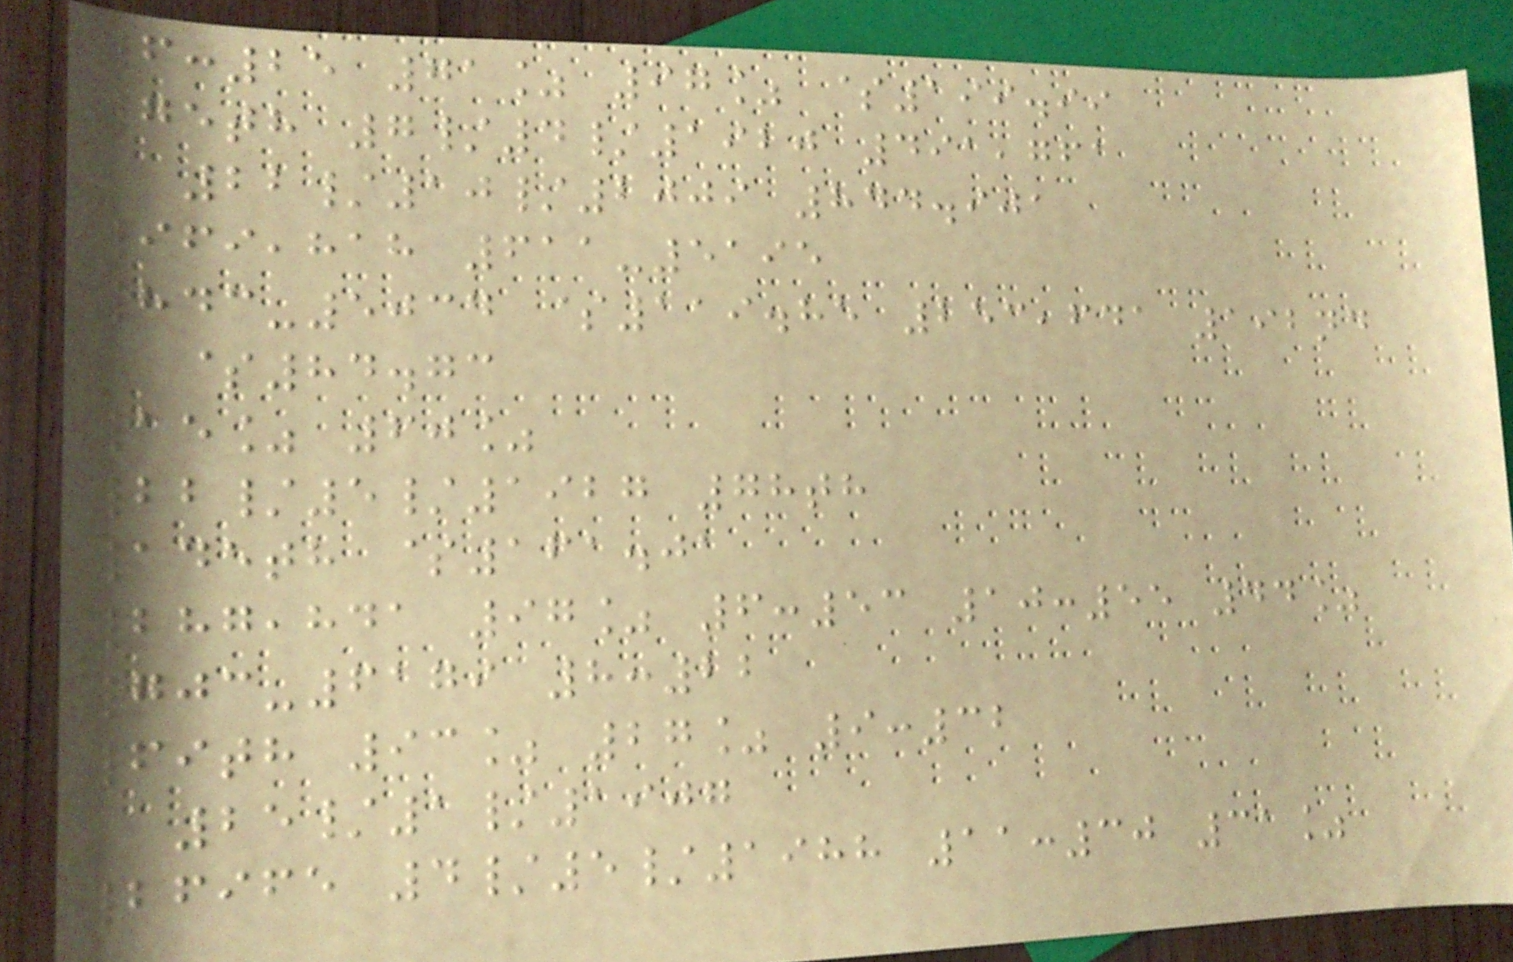6:25 71% 97% $199.99
75th 7/4/1920 491,761
22/10/2009 844.901
969,818 611-5195
843-5034 $119.85 253,641 192nd
$84.73
15% 60%
22/5/1927 78th
145th $161.01
287,841 97% 6:53 10:55 44%
703-6179 8:22
69th 93% 27% 9:32
25/1/1907
26965 4/5/1988 11:30 31%
